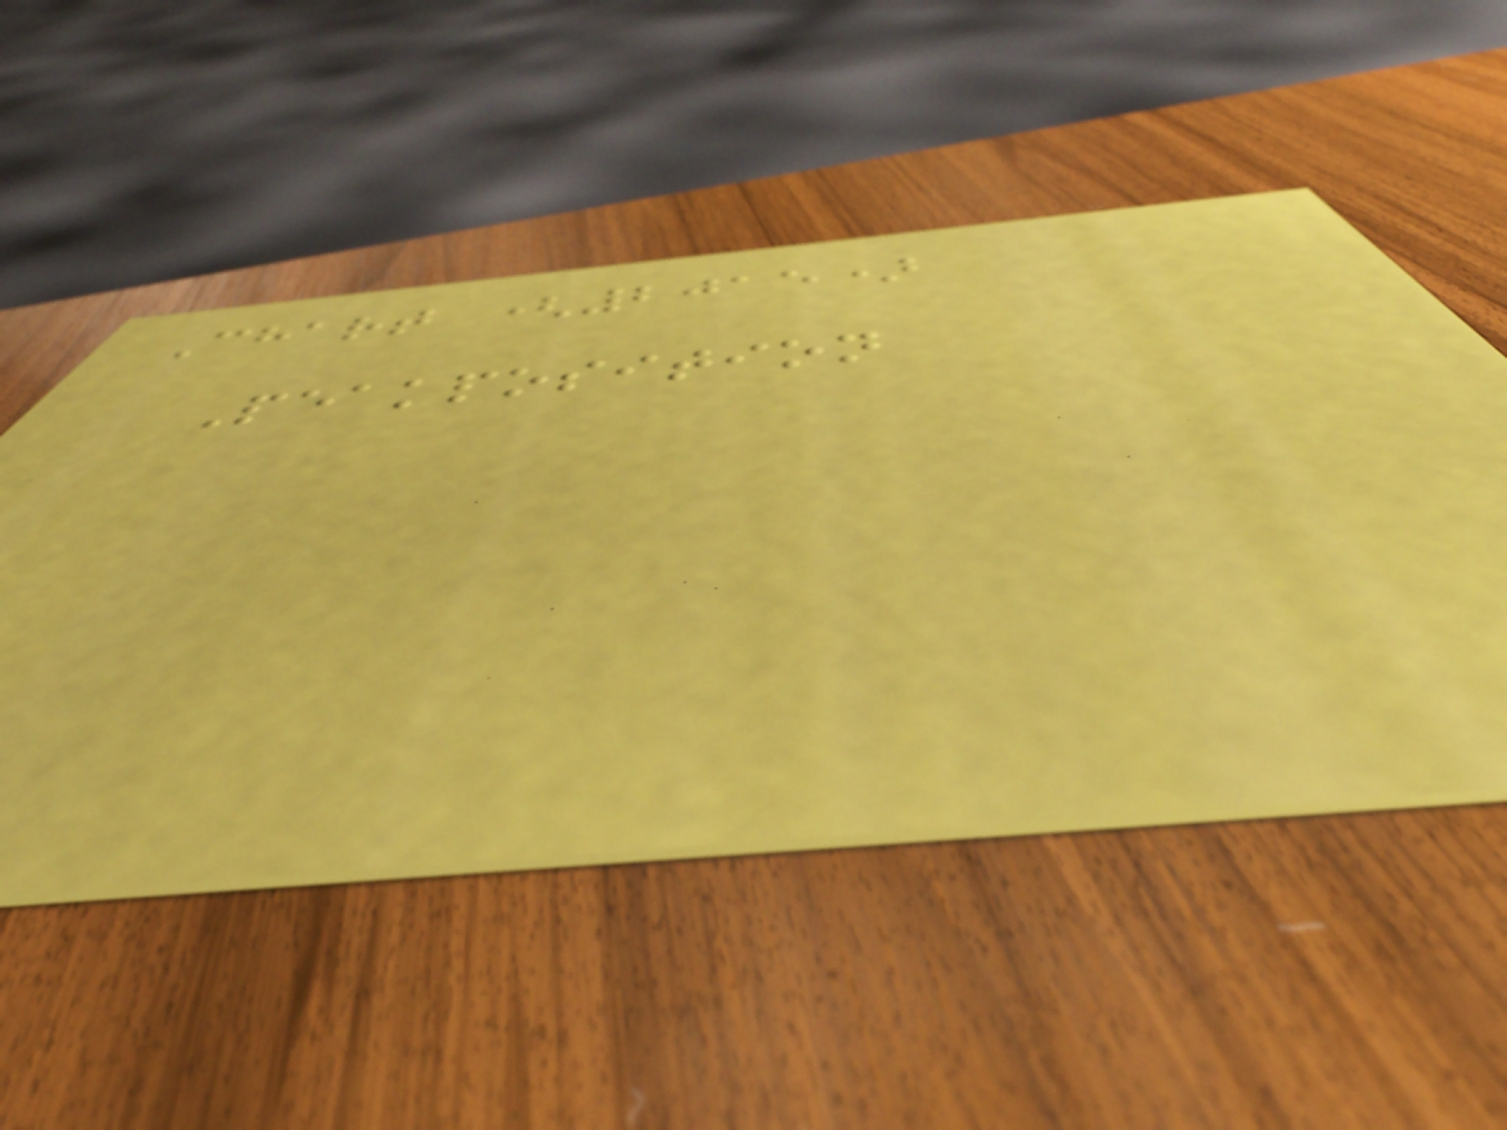Chart (2015)
Peakposition
